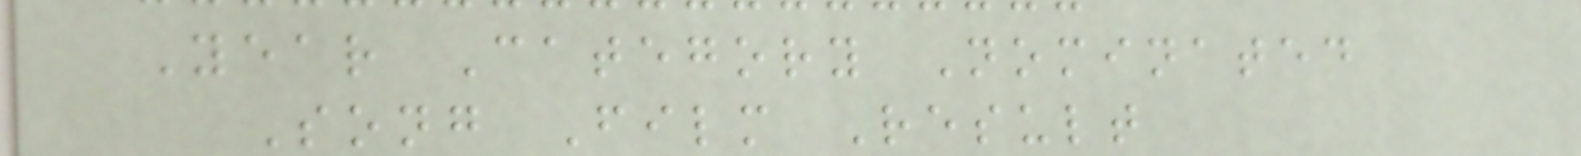Year Category Nominated
Song Film Result
